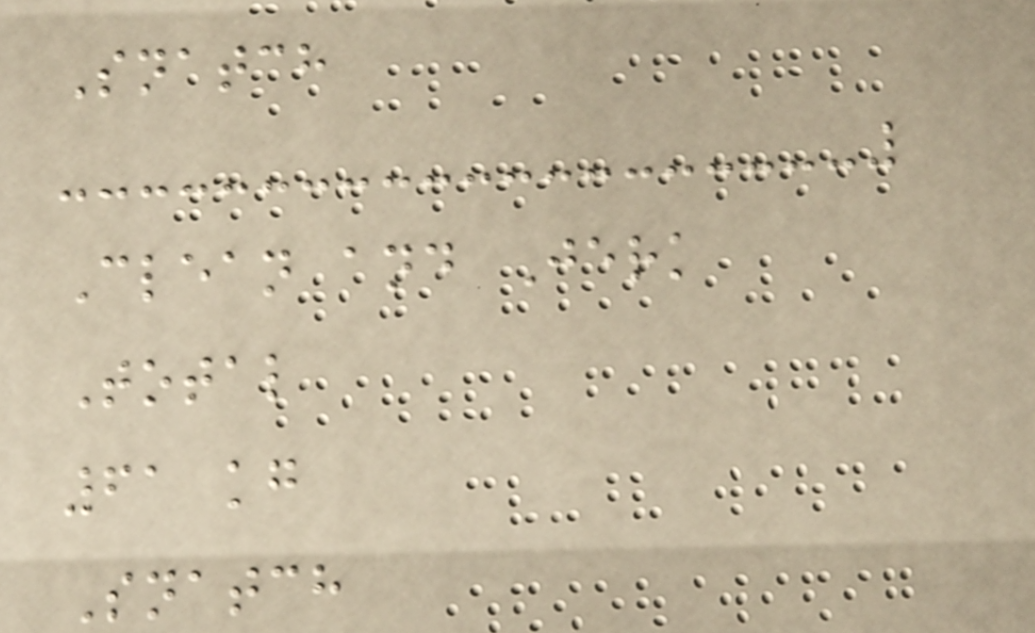Snatch
Clean and Jerk
Total
61 kg
Snatch
